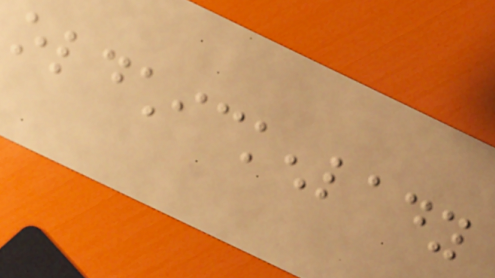oldchickenlady
